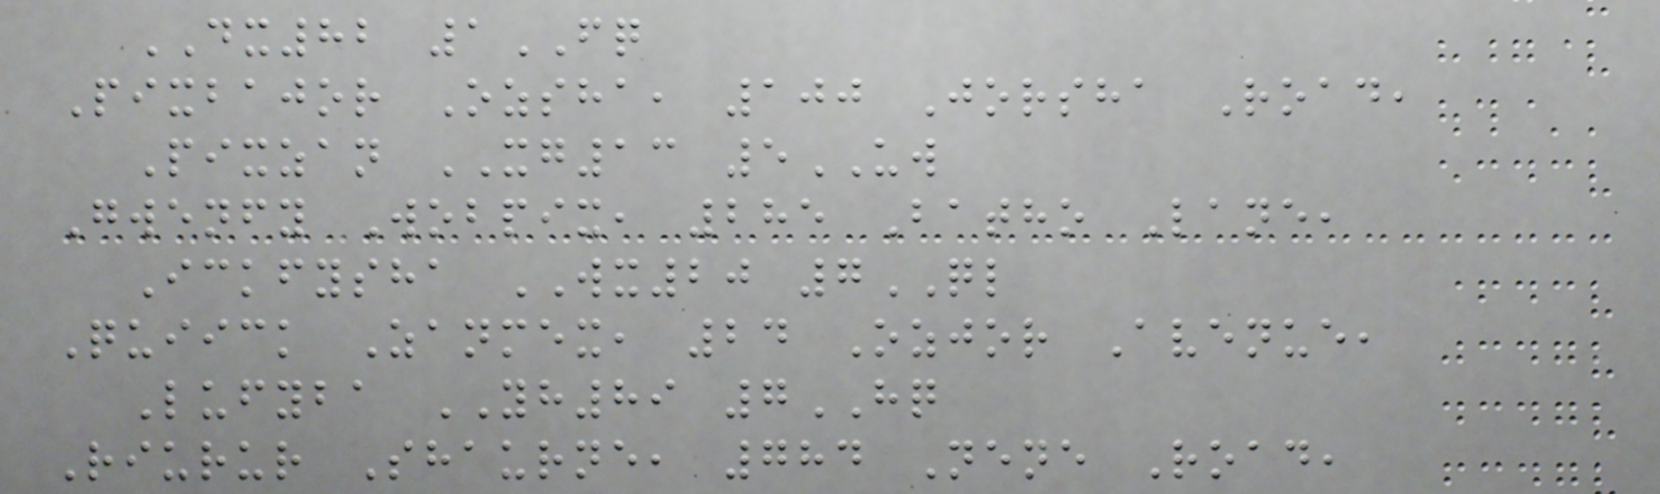DX82 1FQ
Pixbajor Ozsha, 100 Jorsha Road,
Pixzan XG13 5UW
Gwenfy Wobpix, 285 Batho Lane,
Ickfysha WX20 7QL
Quiick Zanmex, 24 Ozjor Avenue,
Lufyba YH89 7HQ
Riurur Shaurne, 784 Nene Road,
